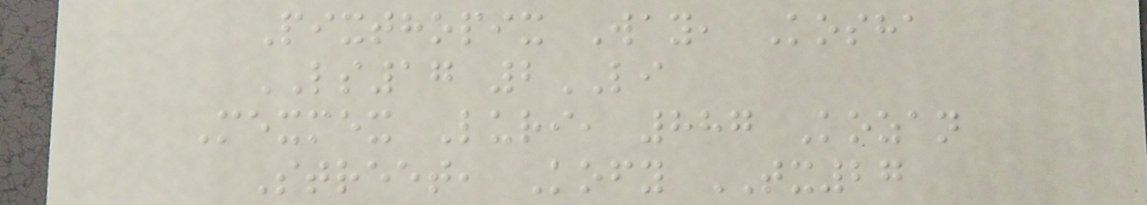Pixthopix Way, Kosha
LS17 2LI
Mexmex Luri, 887 Kozan
Street, Kofy TX27
